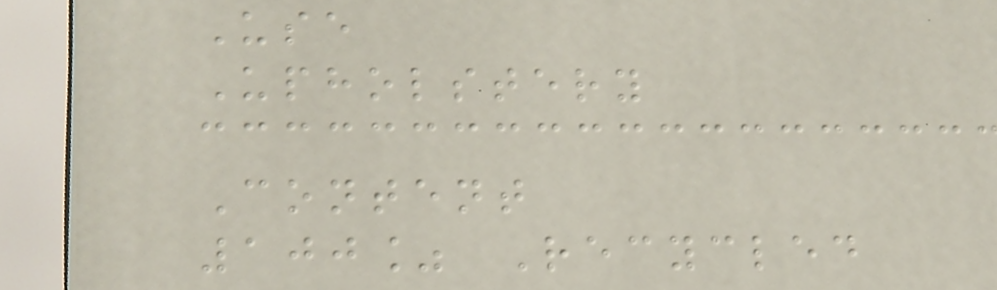Use
Upholstery
Content
100% Recycled
